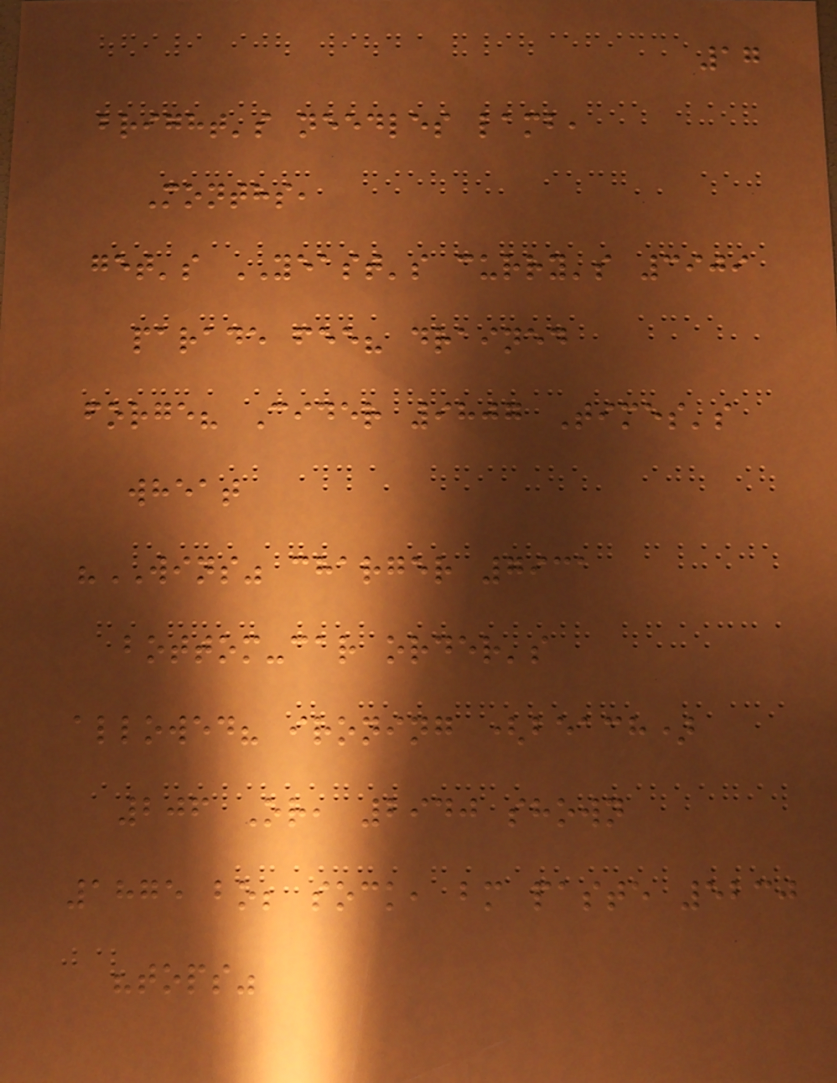17
bright's needles lamb,
Months,
get's YEAST's curry's 3909
parade fee? drained
forge? Cider 9807 Times's
wheat
"WINS" charger 7931
bottom-car order's
allowed? ironing (beach)
206 Or, 2940 shown
1875 bo; sock, bm paste 5230
"tops"
